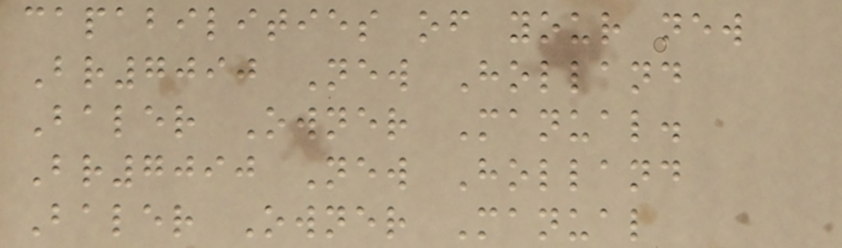capabilities of your new
Br7090 New Holland
Baler Owner Manual.
Br7090 New Holland
Baler Owner Manual
